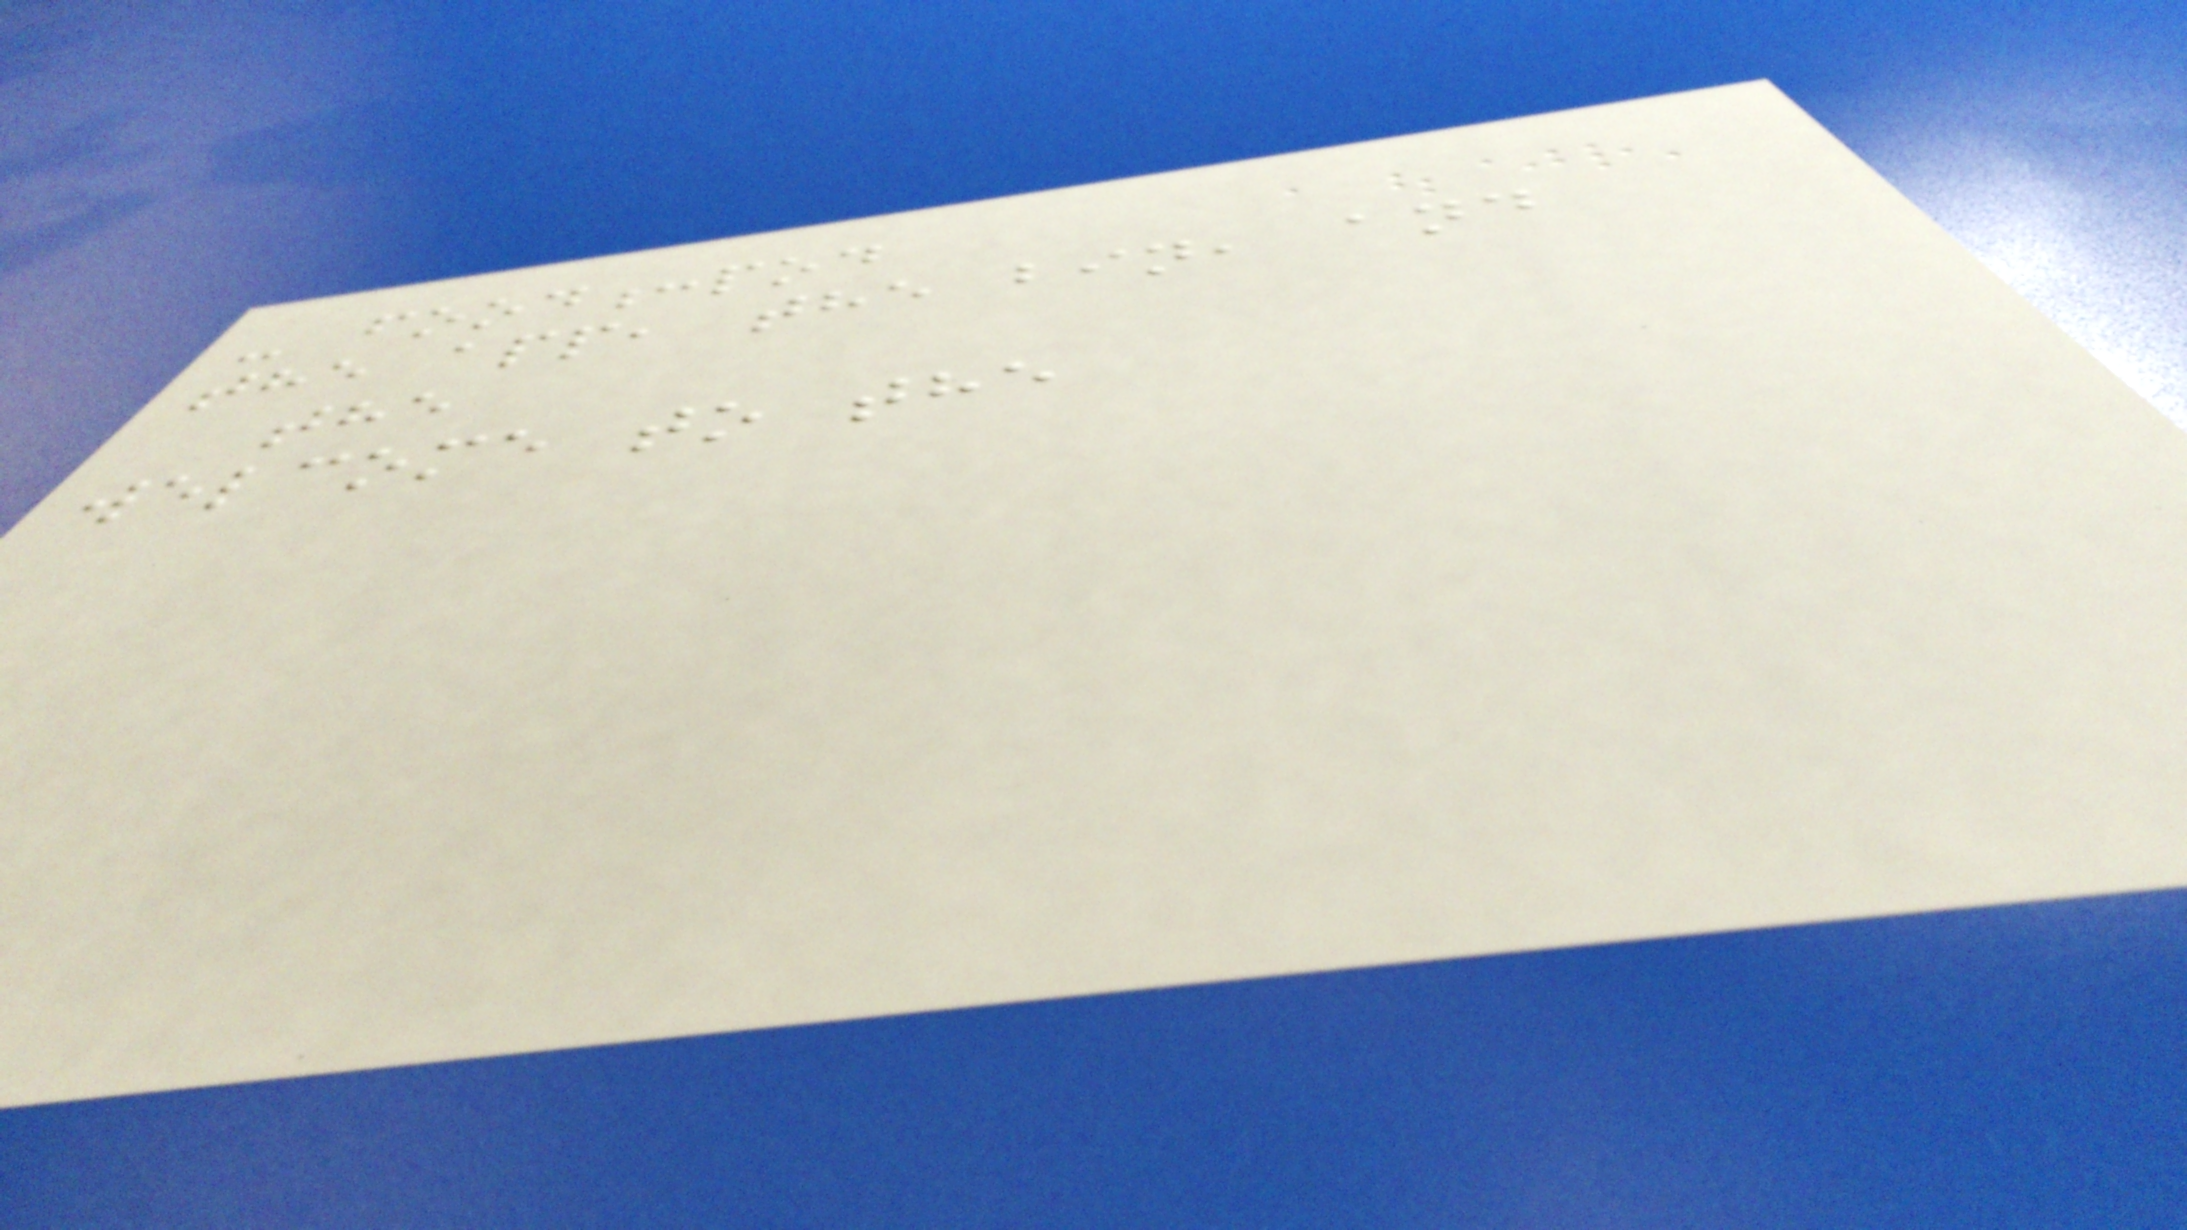- food:pod
the app, the bin, and
the
welcome to the
